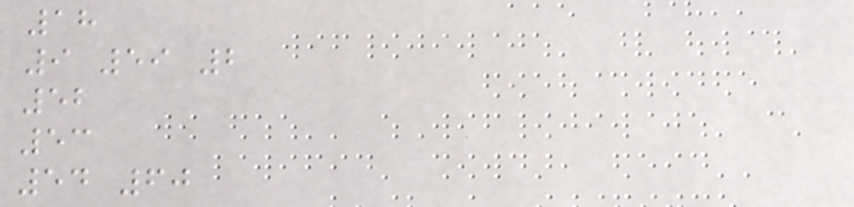18
9 59 2
52
53
54 60
